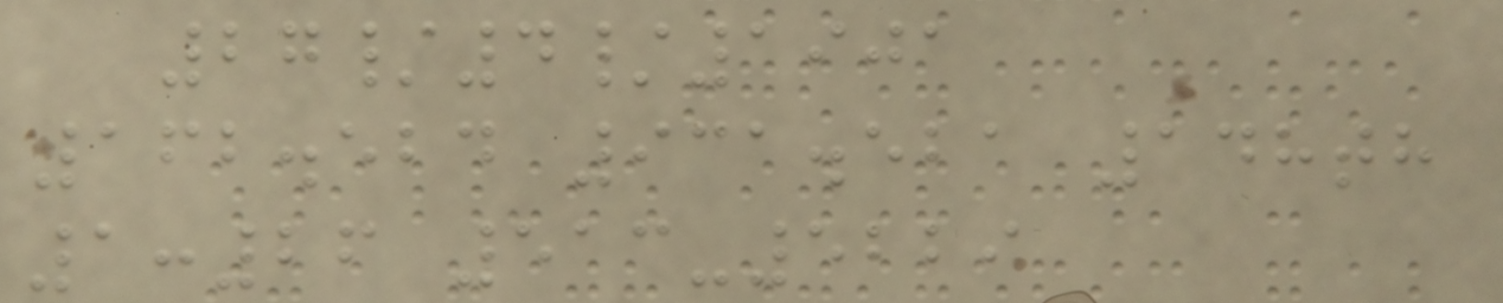27/4/1901
162.524 931.521 148th
1:26 513-5229
